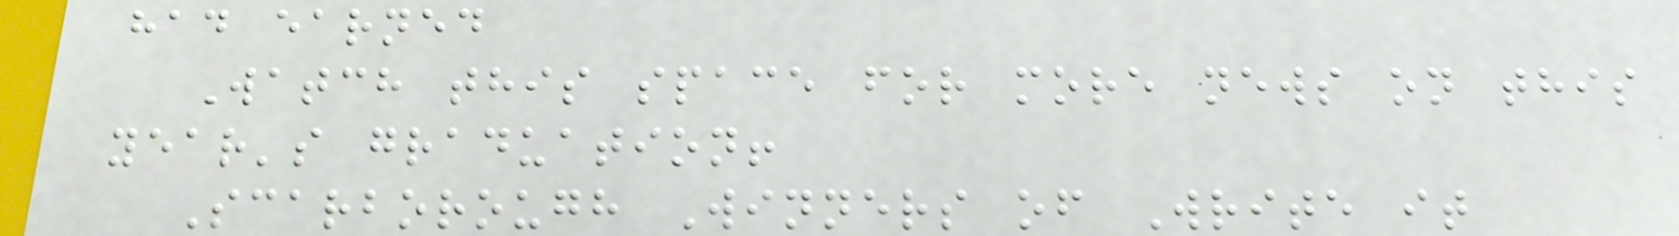had earned
Watch this space for more news on this
year's graduation!
Scarborough Winners of Write it
